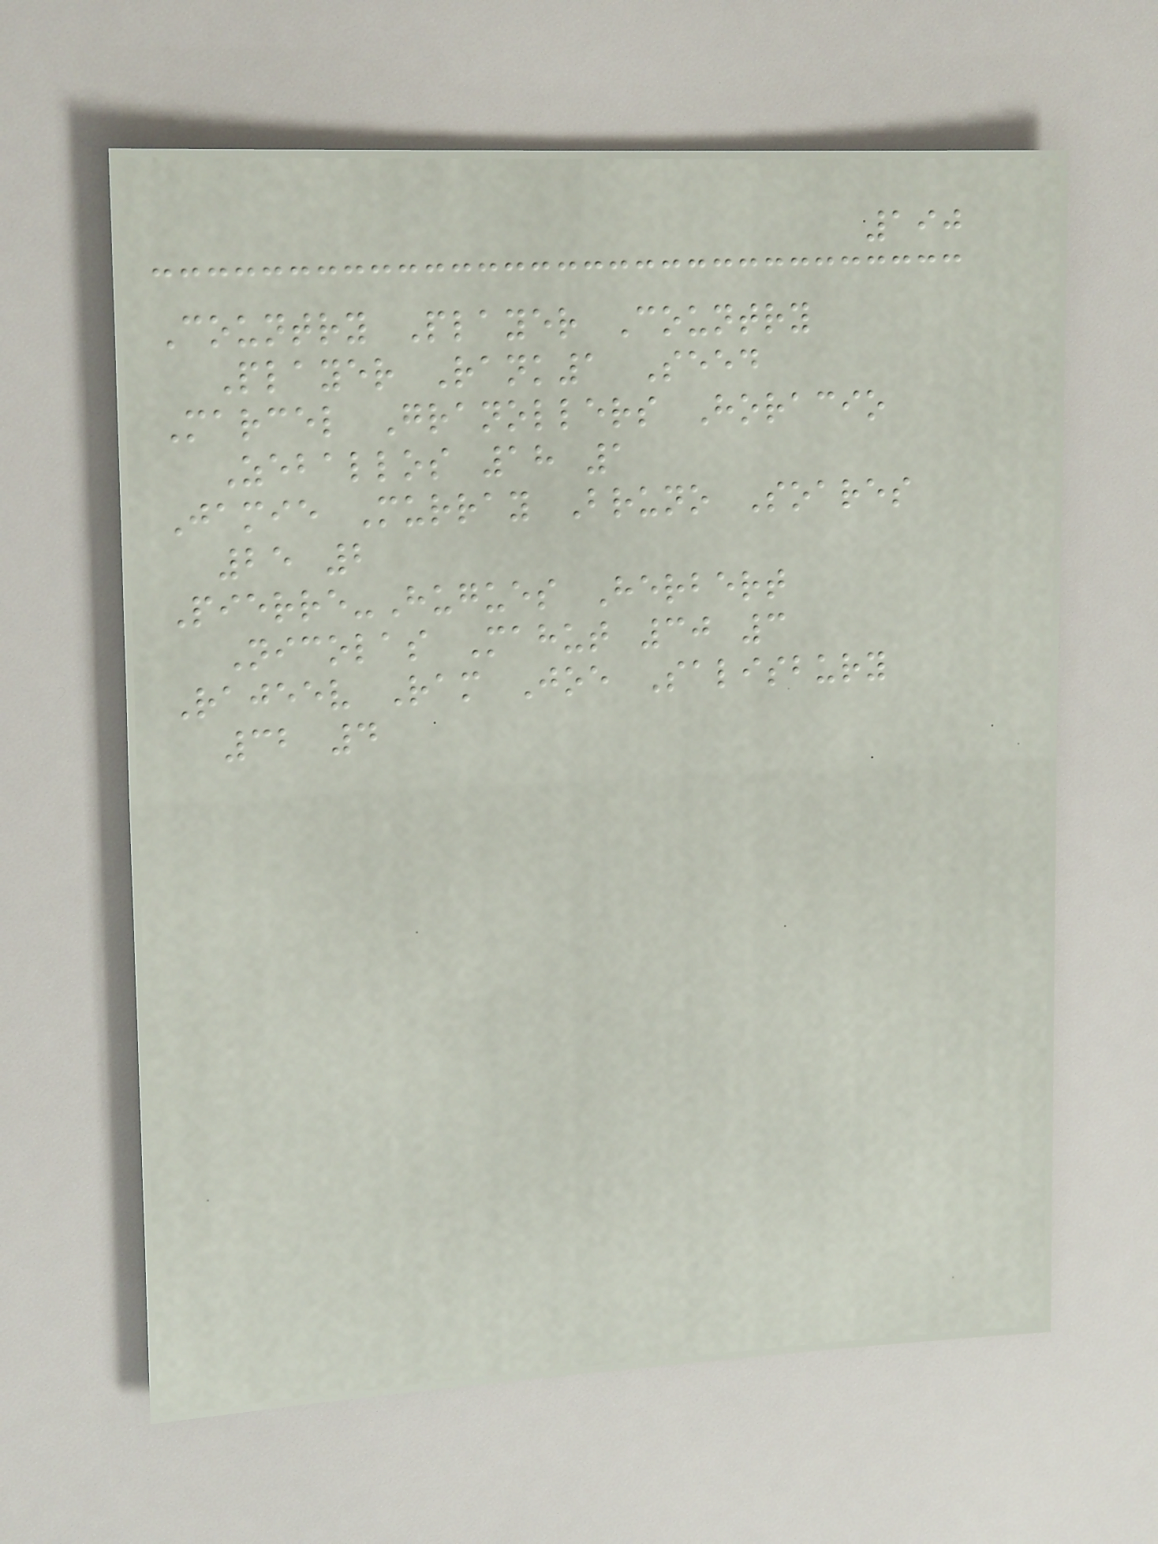190
Country Player Country
Player Rank1 Seed
Marcel Granollers Horacio
Zeballos 18 1
Jamie Murray Bruno Soares
25 2
Pierre-Hugues Herbert
Nicolas Mahut 30 3
Rajeev Ram Joe Salisbury
32 4
